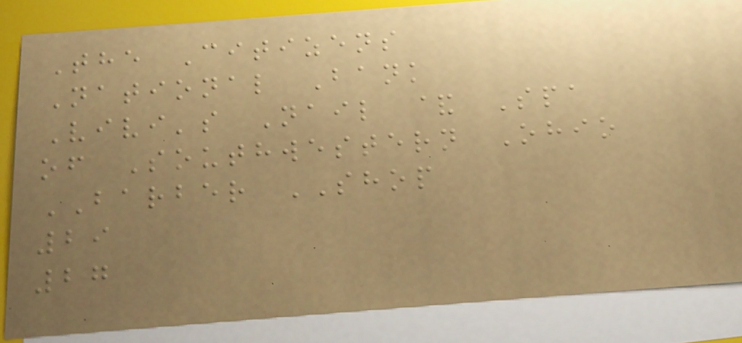The Citizens
National Bank
Vivi's Nail & Spa
of Southwestern Ohio
BARBER SHOP
29
27
